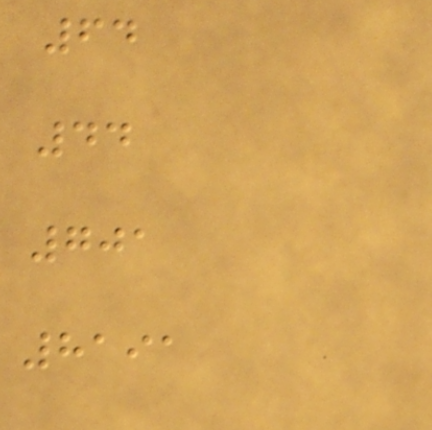64
44
701
8191
